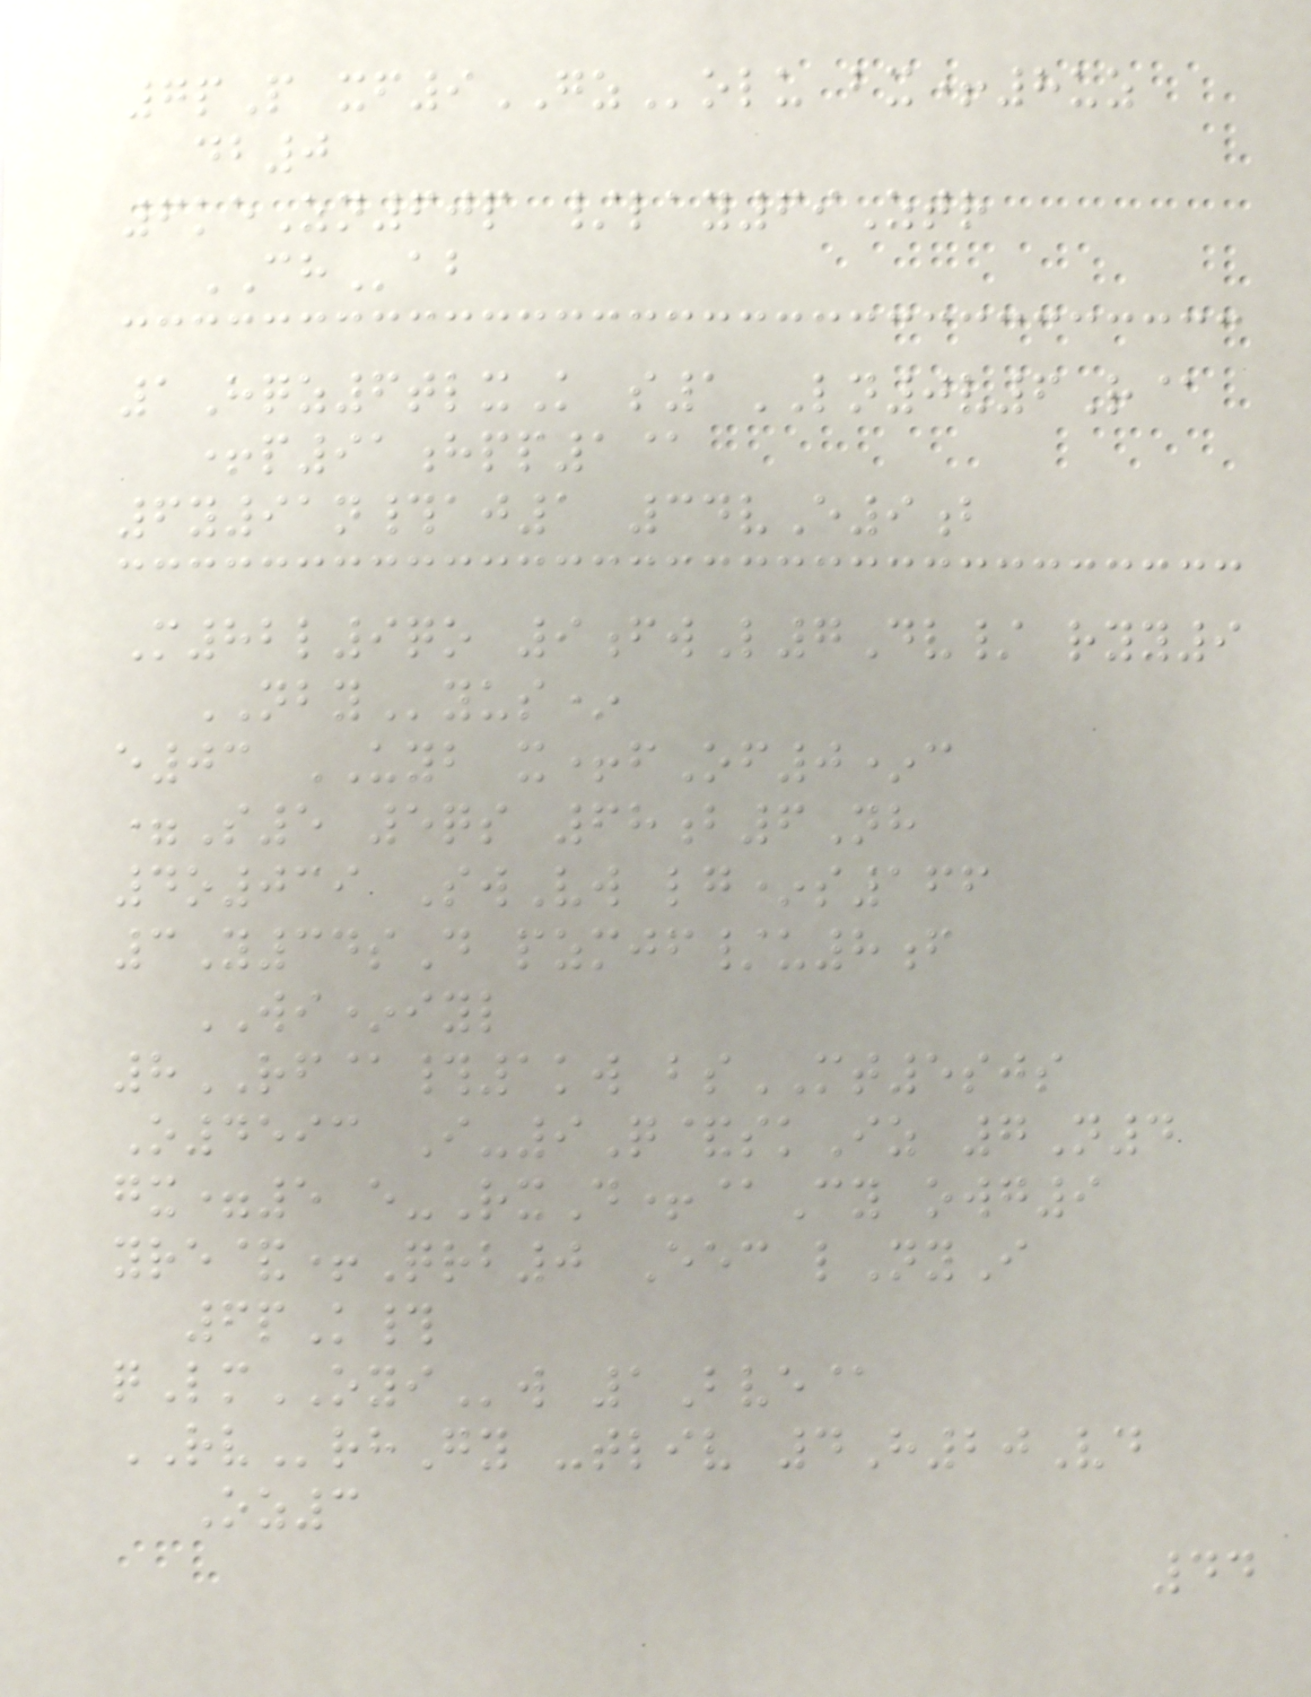7pP xf9GZolu bx+8uz
db0
6keZn60p /lay69Ztr
CHab
1Hqz6tlxK s1LN0v6R@
+p91hpp1@
6y91n#aj1 34vE9b
M82l9qo 9fwL7Dv/ ryy9
NBYyus*
e03 UYB x+fOf0*c
=S5 5qs 68b6Nh
4o039 SwVw lg*s166
3Y34sD pzmjf/u8f
WI*iyl
8RF@#1kw bsMT5sjs
O4593 I-9Q&skIz 7N4
gx=5 e-RxD+@Cy owg9
yre&+Qrb0 Eec lNyI
6pK#
qLmOYIw 1Bve@
RVrhGy -tliv 4H20Vd
Oz3
44
